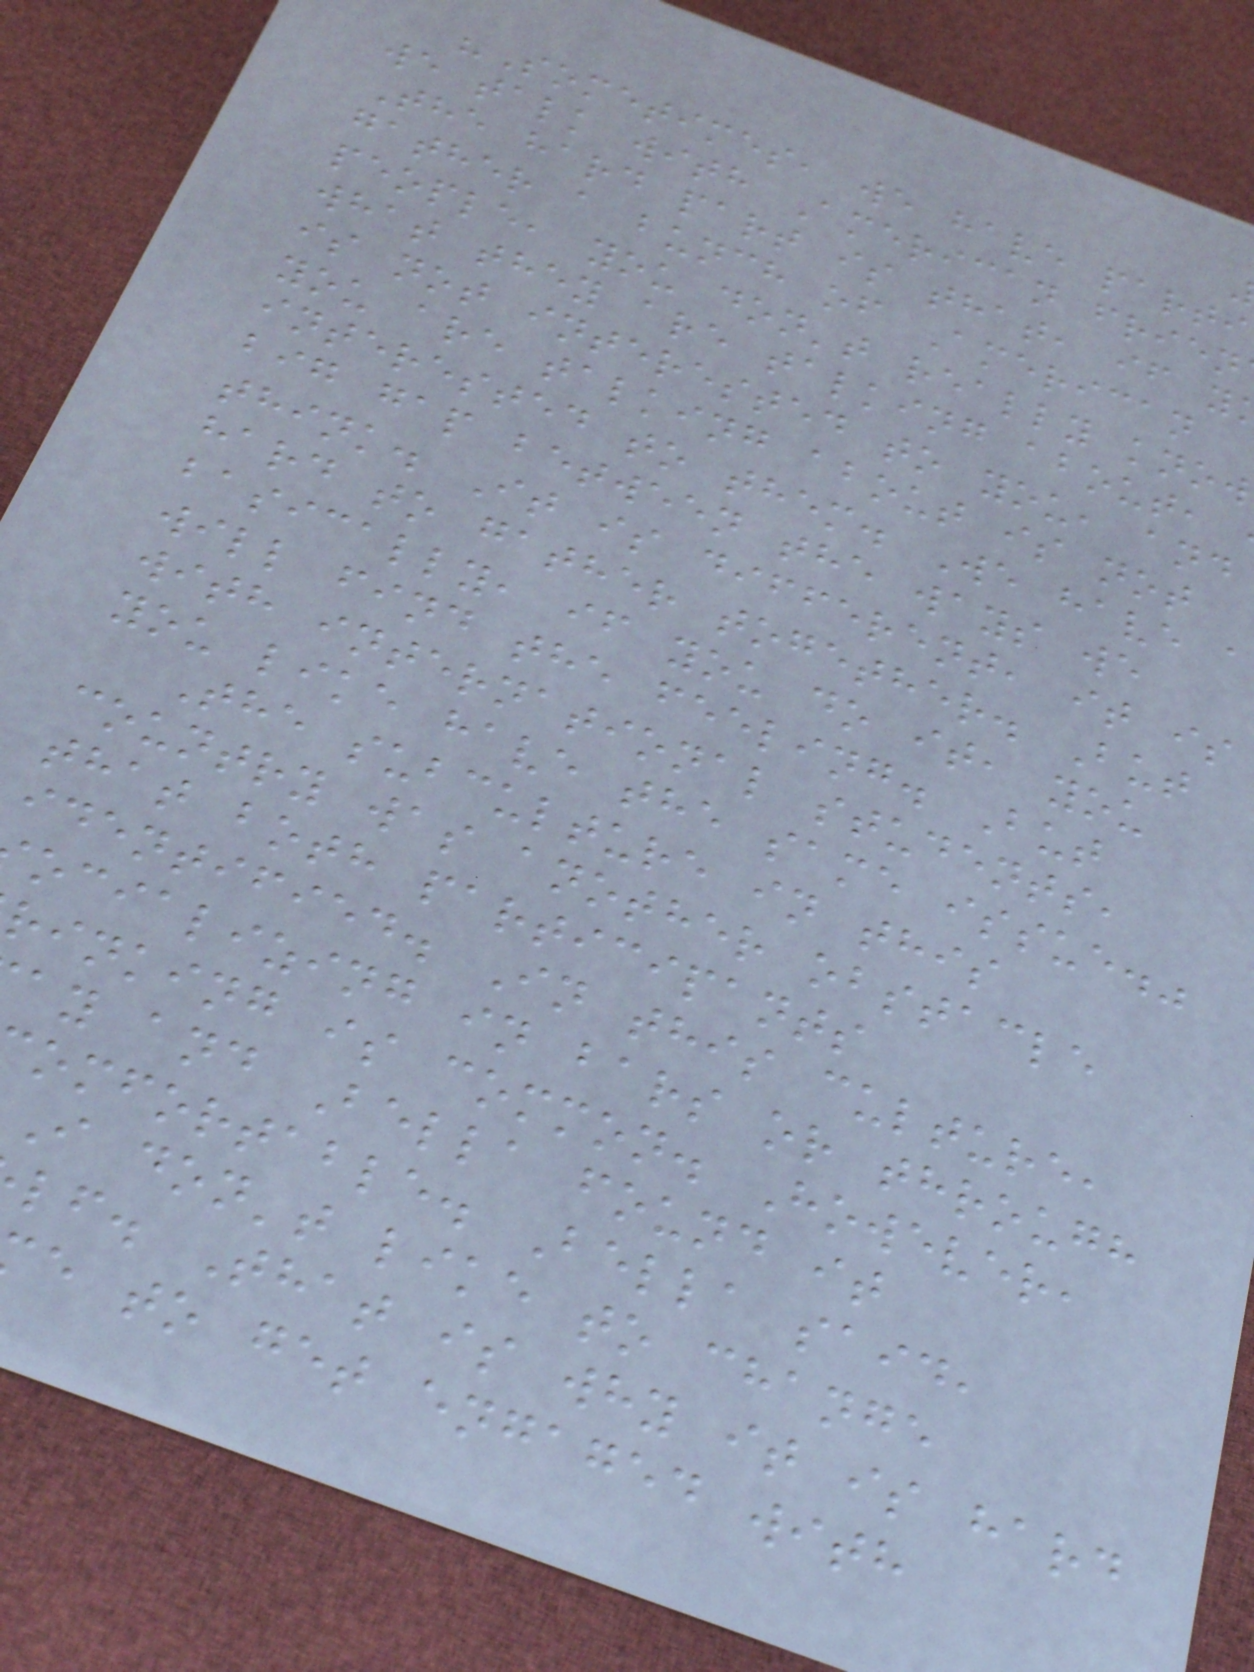"Sometimes, we have parti
we talk with American frien
The hard part is that, if y
gather a bunch of American
people, you don't really know
what they are talking about,
is not interested to you, and
you are talking about is not
interested to them. We have a
big gap between the ways we
think. It is different, it is
hard to gather together. But
basically, if you do it, you
will find the feeling. But
with international students,
you like have the same issue."
The subculture in this
country was another obstacle
that both participants
identified. In this culture,
ocializing in bars or through
rinking is common. However,
ay and Bella found it
omfortable. Bella said,
I don't like to change
lf. That is why it is hard
e to get engaged with
